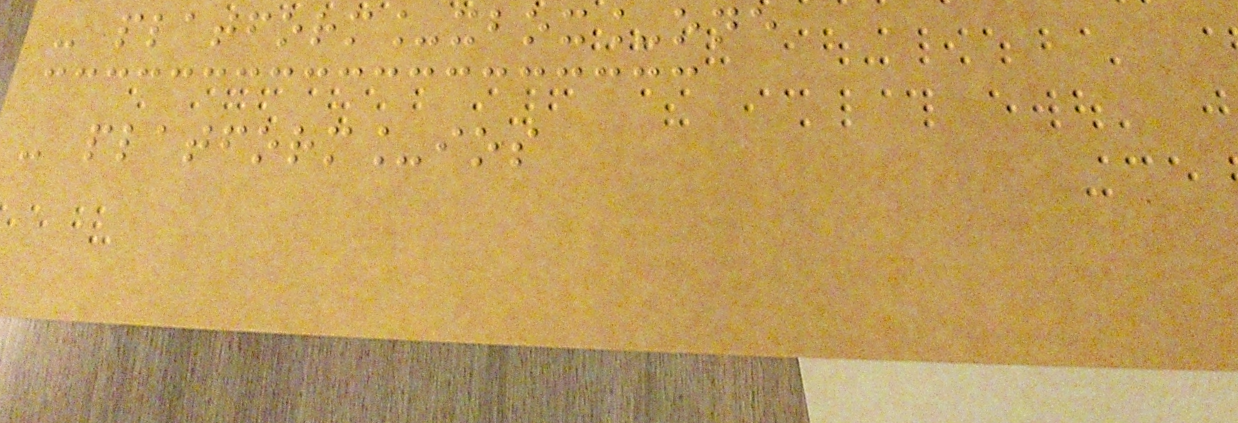- platform_xbox_one
- platform_ios
